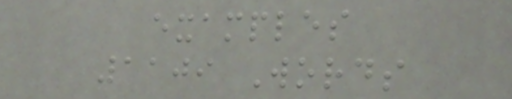examples
1109 Words
